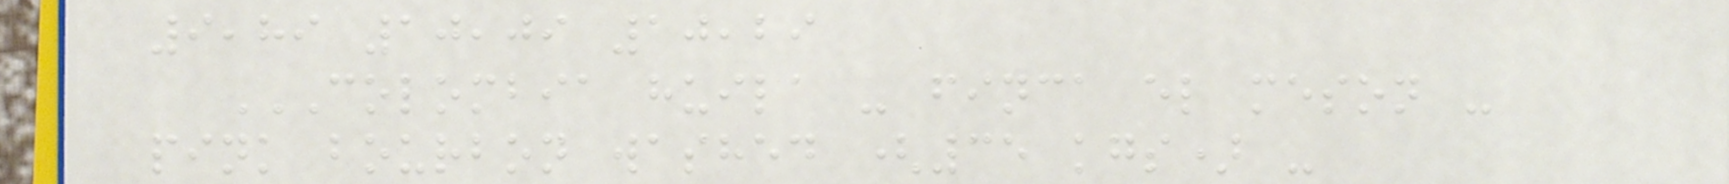9,89 10,09 10,29
COLOMBIA HUILA - FINCA EL MESON -
PINK BOURBON WASHED (35 KGS) -
